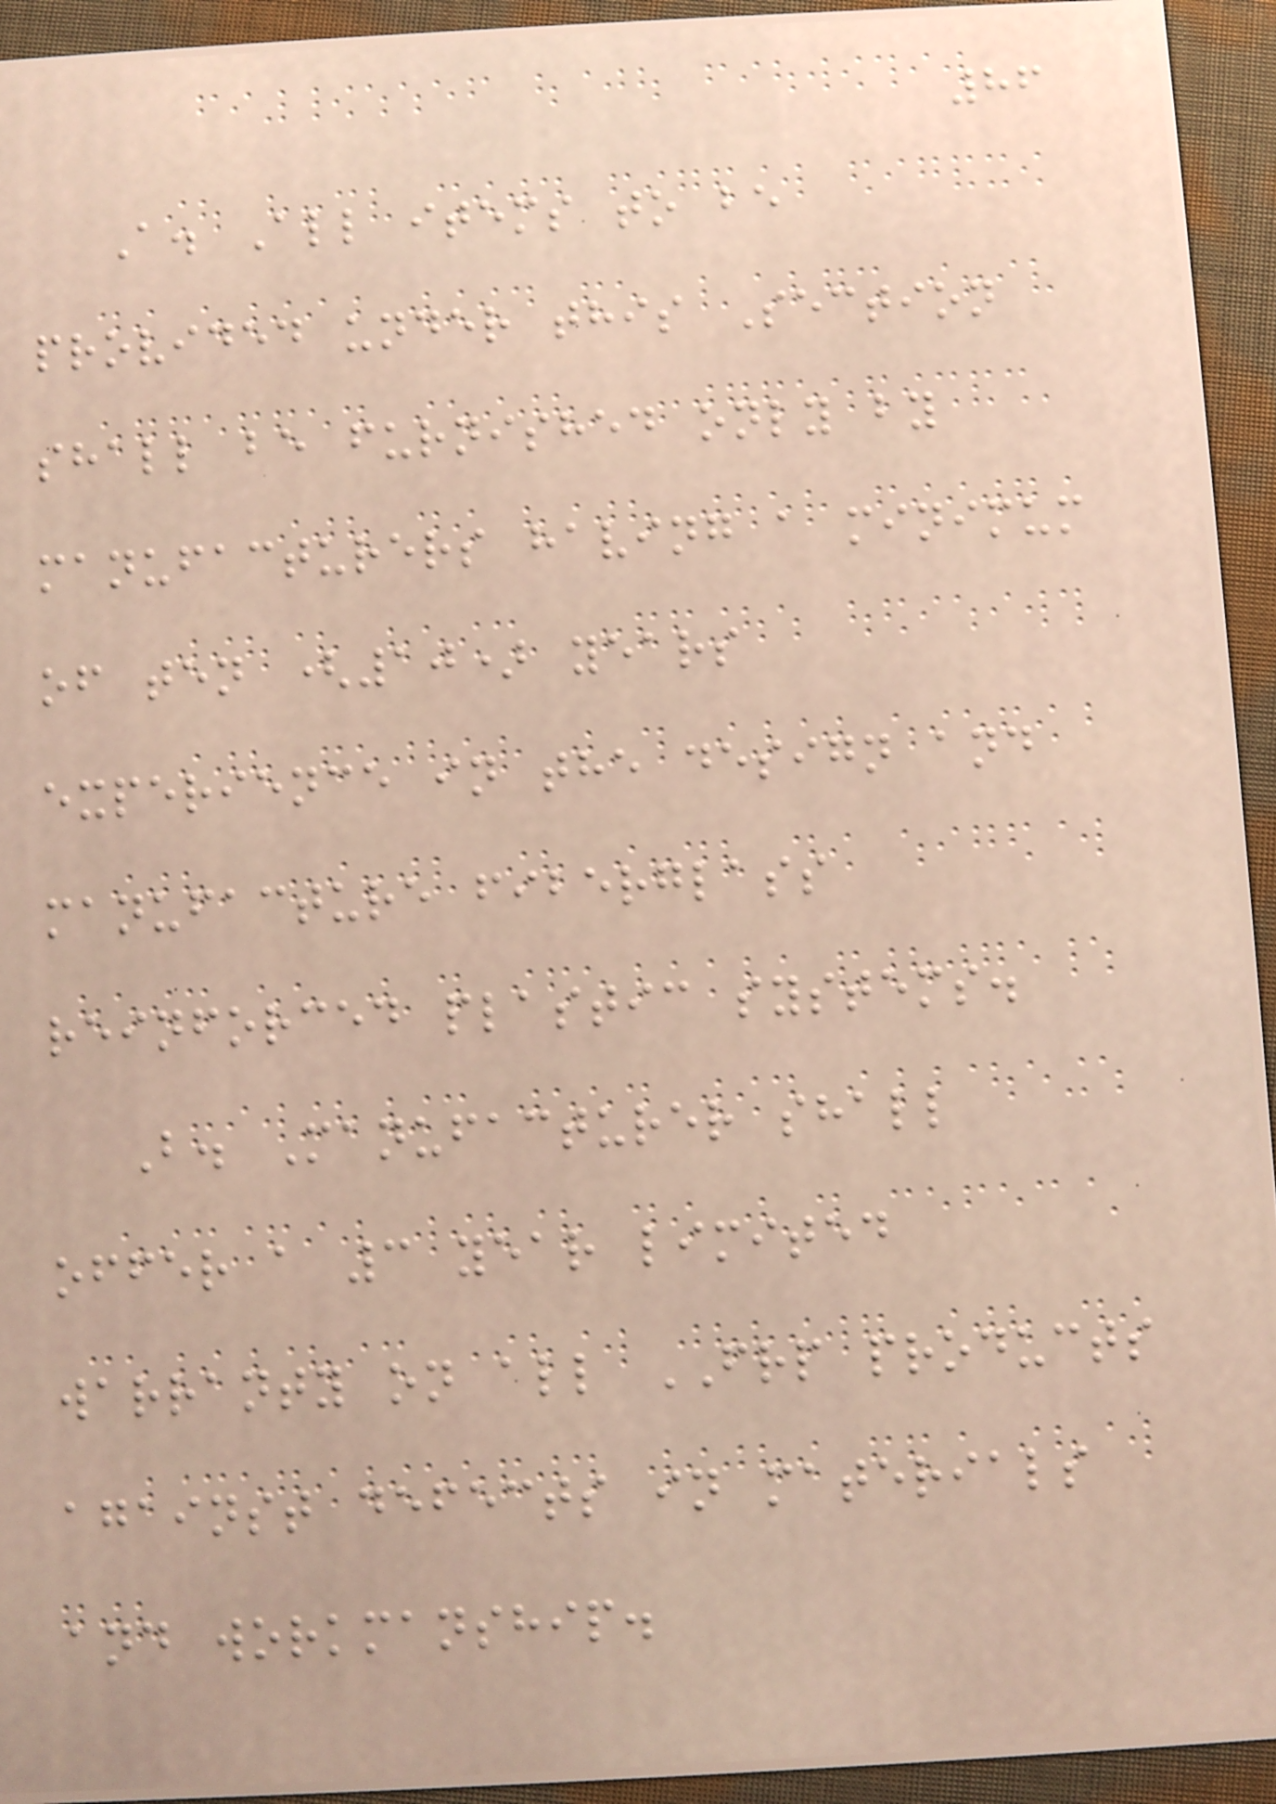86
A. All items to be
provided under this Section
shall be furnished only by
manufacturers having a minimum
of ten (10) years
experience in the design and
manufacture fiberglass
reinforced plastic systems.
B. Manufacturer shall
offer a 3 year limited
warranty on all FRP products
against defects in materials
and workmanship.
